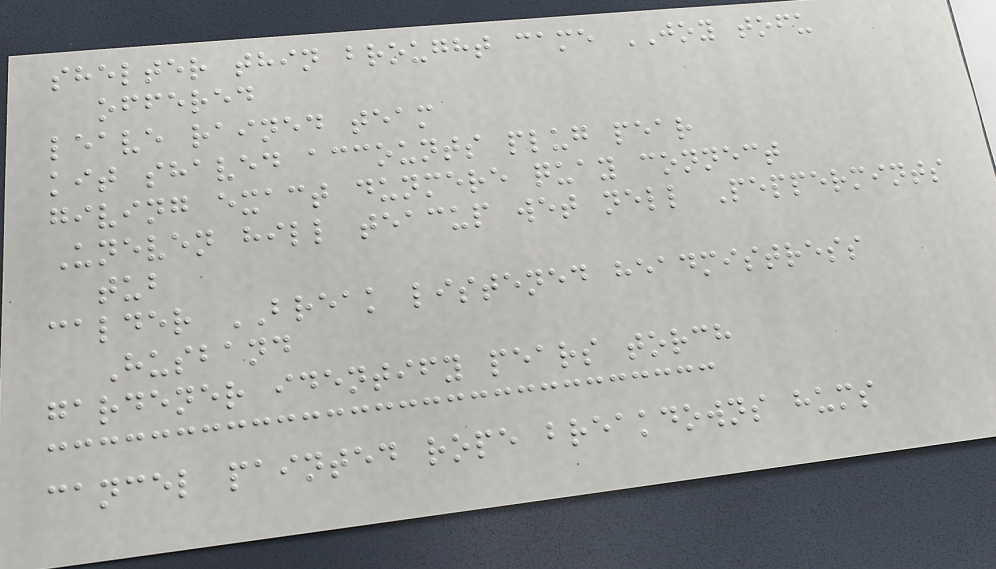shelter thin brought came JOY tofu
offered
leave rained team
kit shaved accounts plug pear
giving exact dunmere quay connect
Uneven hill teacup wet nell Peppermints
tub
calder BREAK listened headmistress
Husband
gardener identify pears torch
cancel painted rope breakdowns hums
